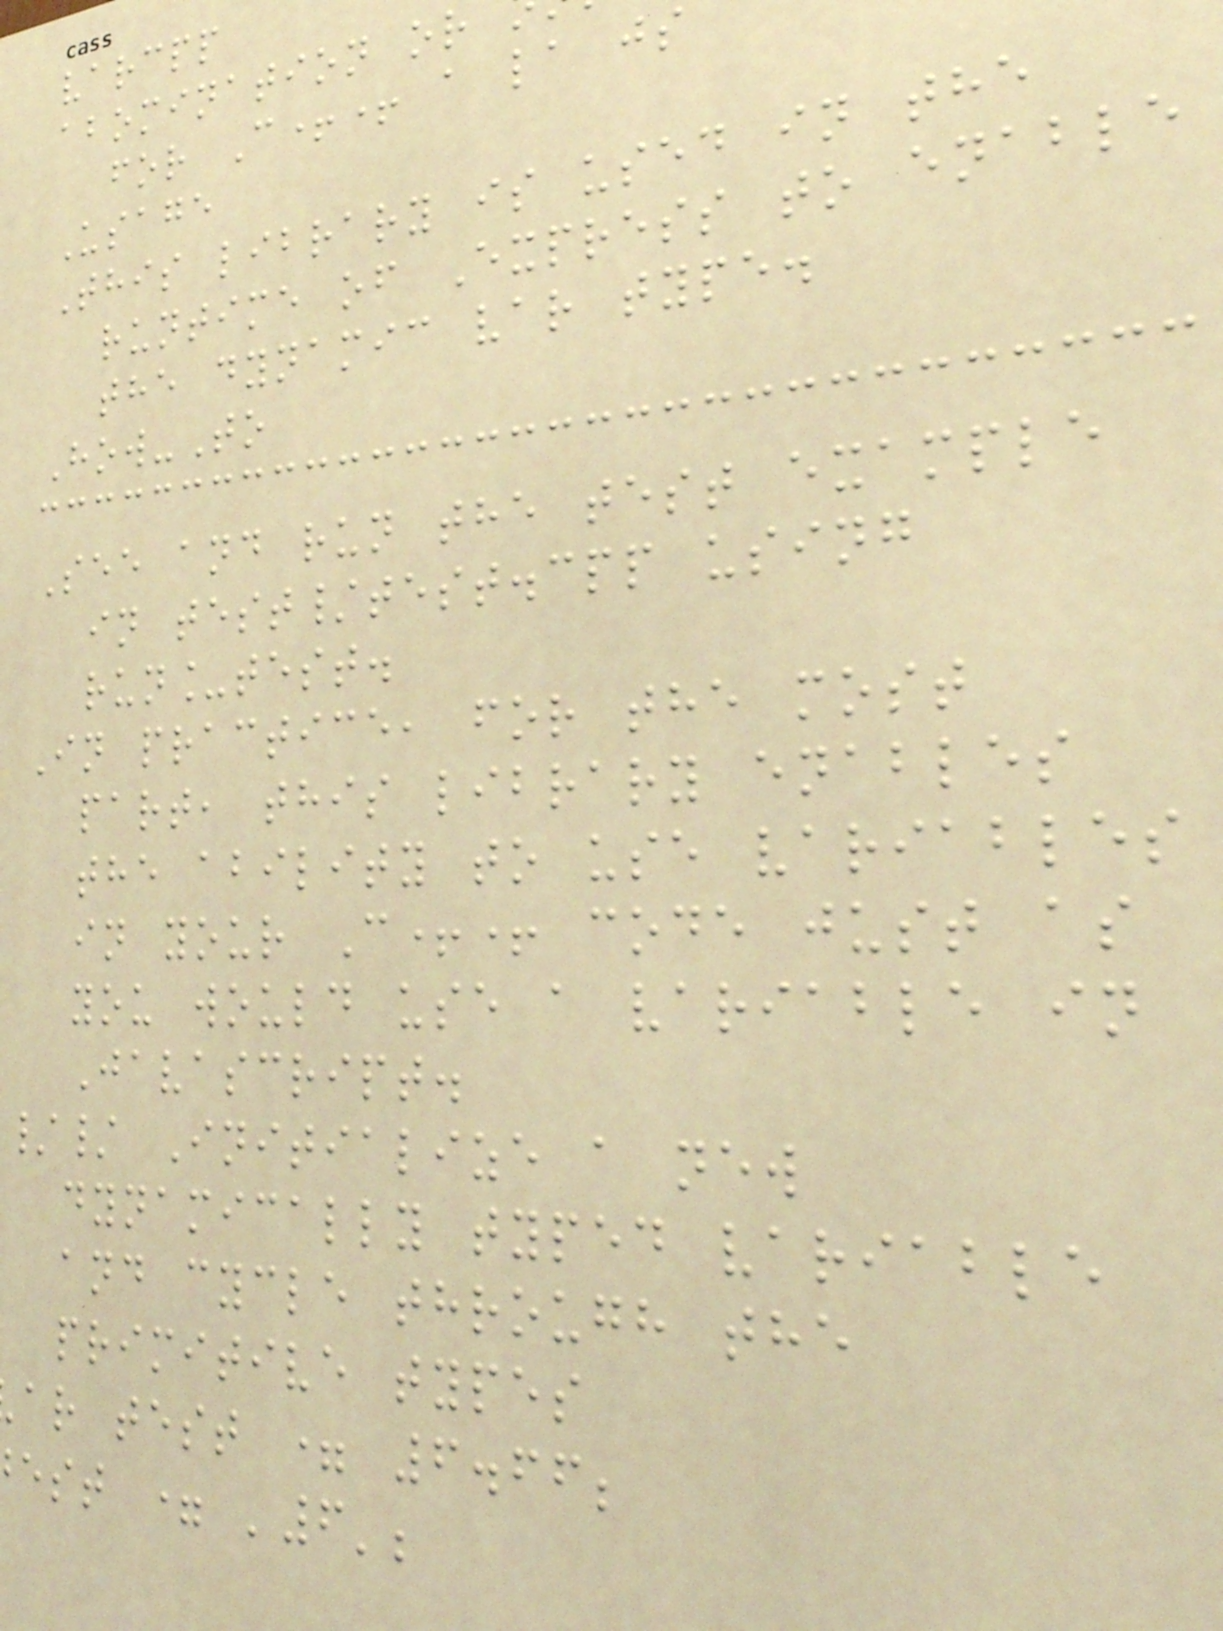varcpp
abomination or
for C++ a la js
Usage
This library is used in the
runtime of Express to enable
the dynamic var type.
How-To
See and run the test example
in test/test.cpp using
run_test.
In practice, for the most
part, this library enables
the ability to use variables
in your C++ code just as
you would use a variable in
Javascript.
// Initialize a new
dynamically typed variable
and cycle through the
primitive types
ar test = 6.66;
est = '6';
